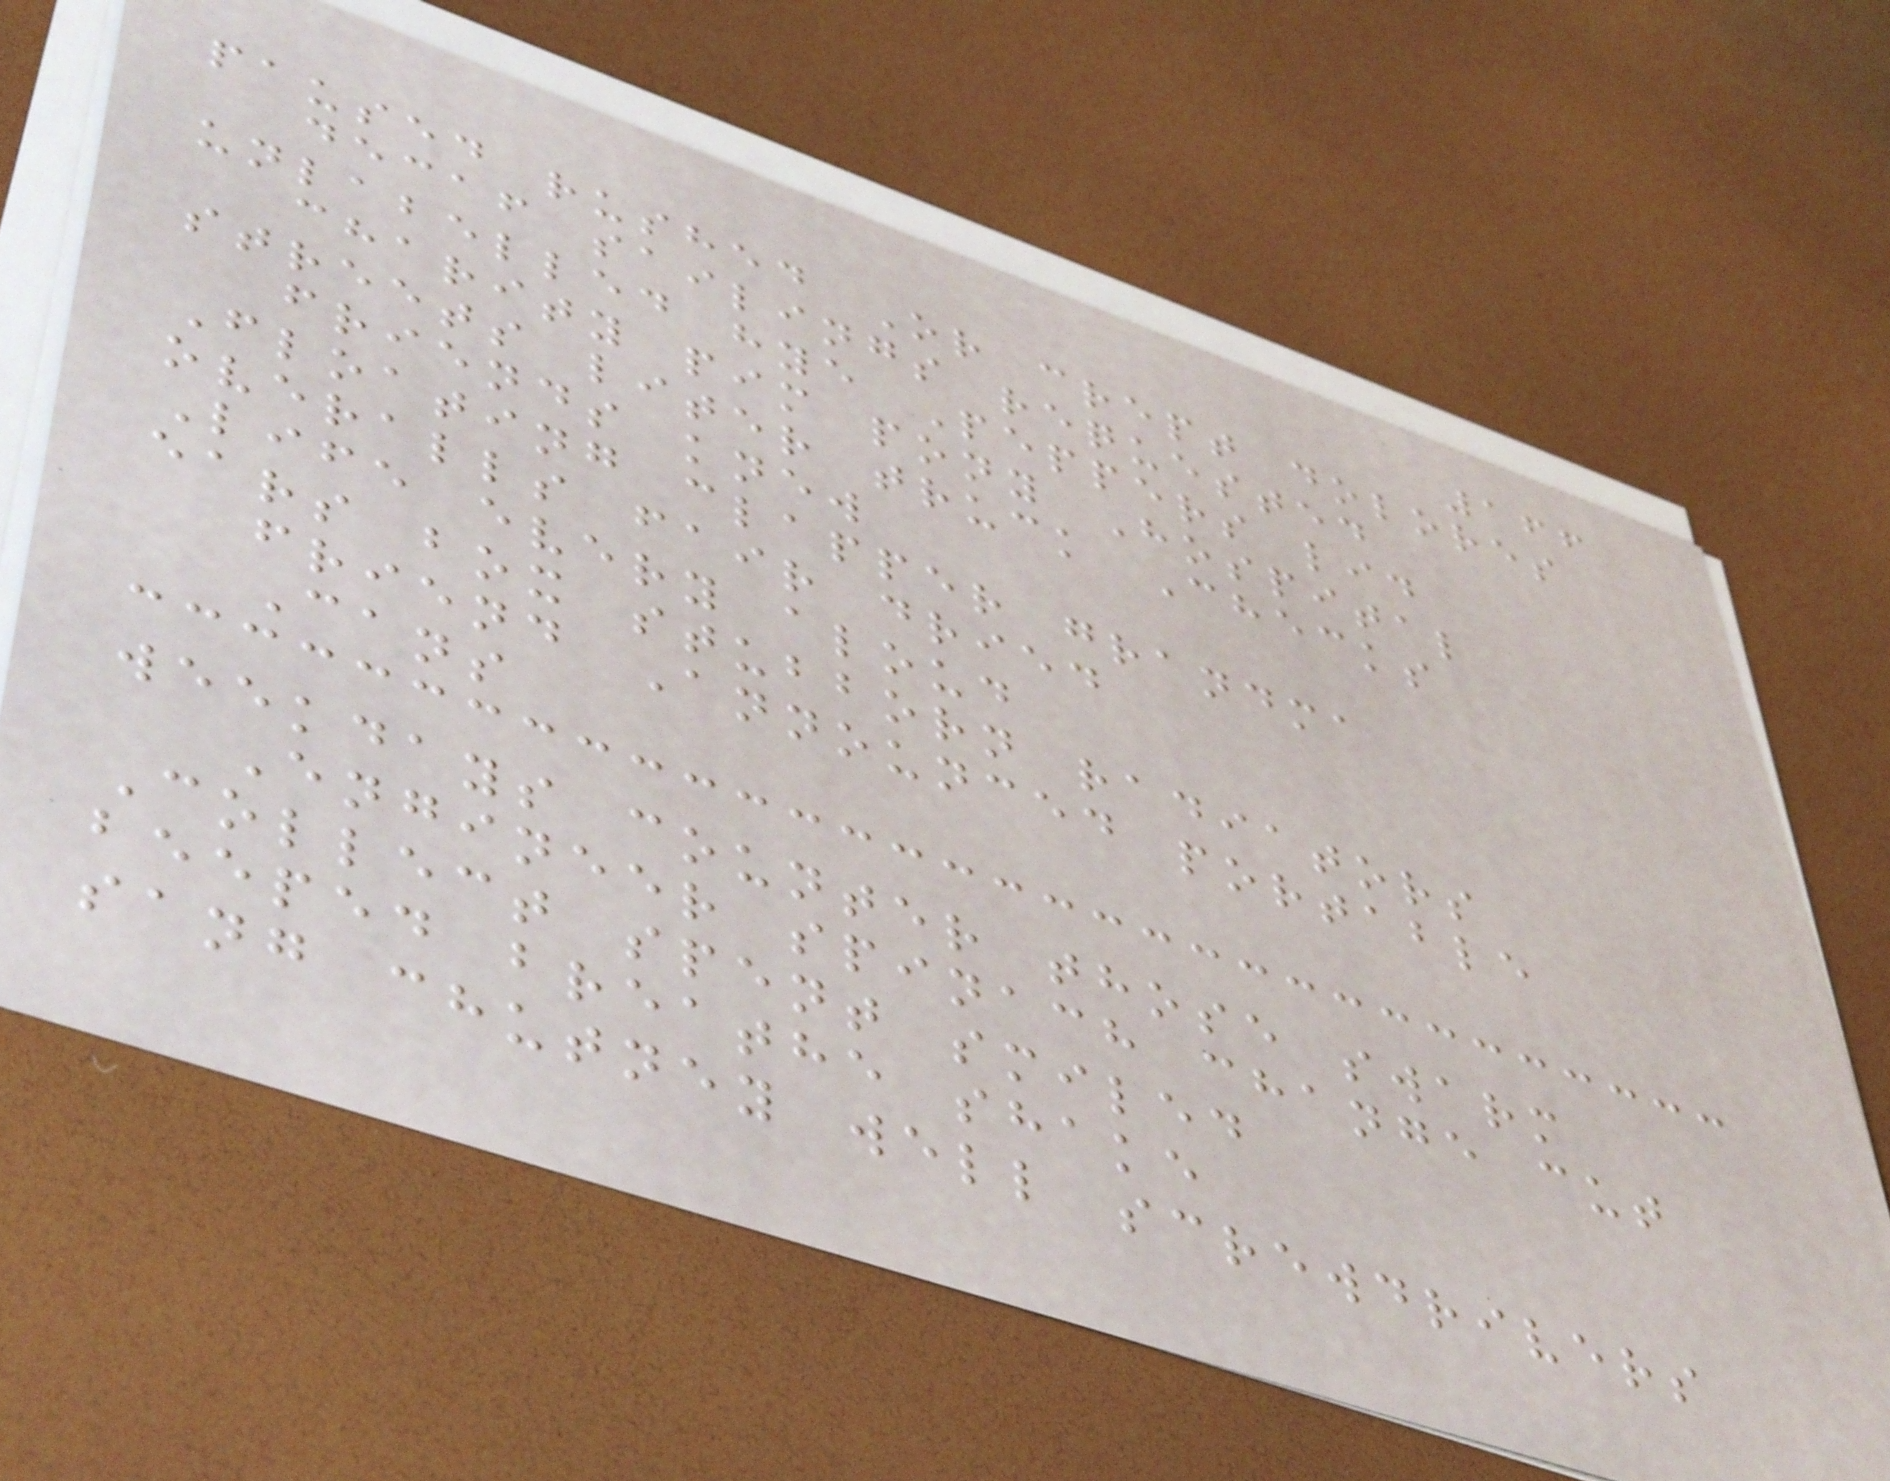166
paused rushed Or crept dolores
decaf sailings requested
unlabelled hye Peppers lid
charity pim pony Hospital
streets liter truck Checks
friends knew
Floating clapper grandma
overalls fair dried
Life every aloud
ears box stubborn radiators
friend Announced portable
Cans
weekdays counter those swarm
Engineer spinach change cut
Collect spent smiled
beeped breathe shake
sang chutney well screwdrivers
